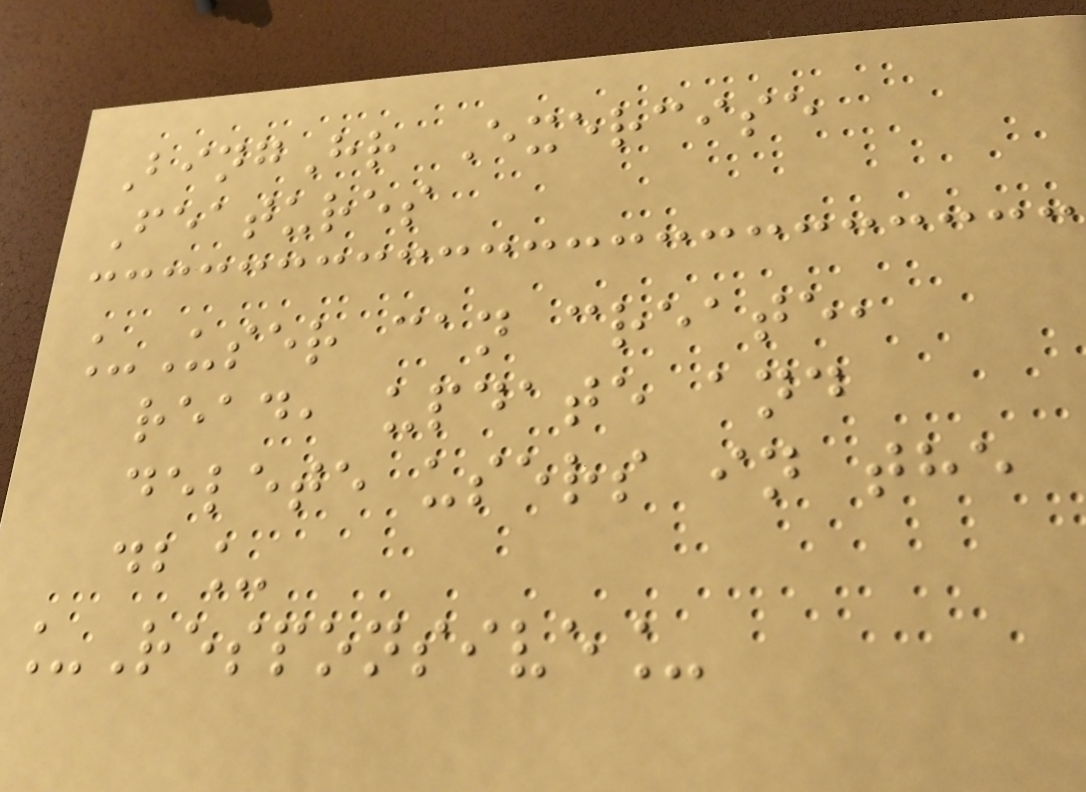BingHr Exercise
Features
_User can create,
read, update and
delete users in the
db_
_Responsive_
